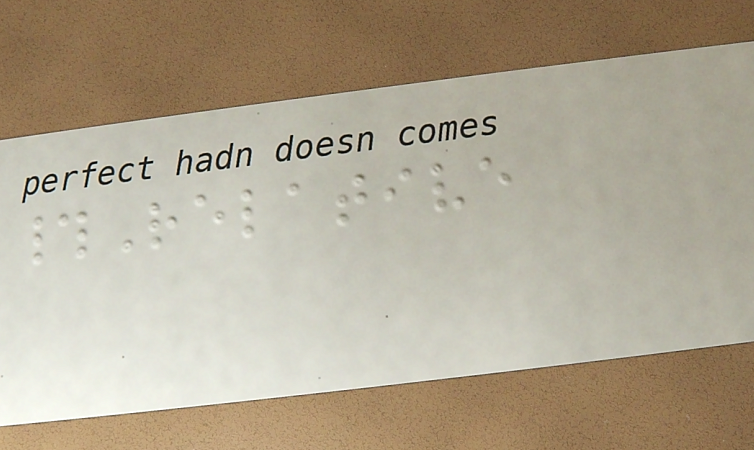#Relative
